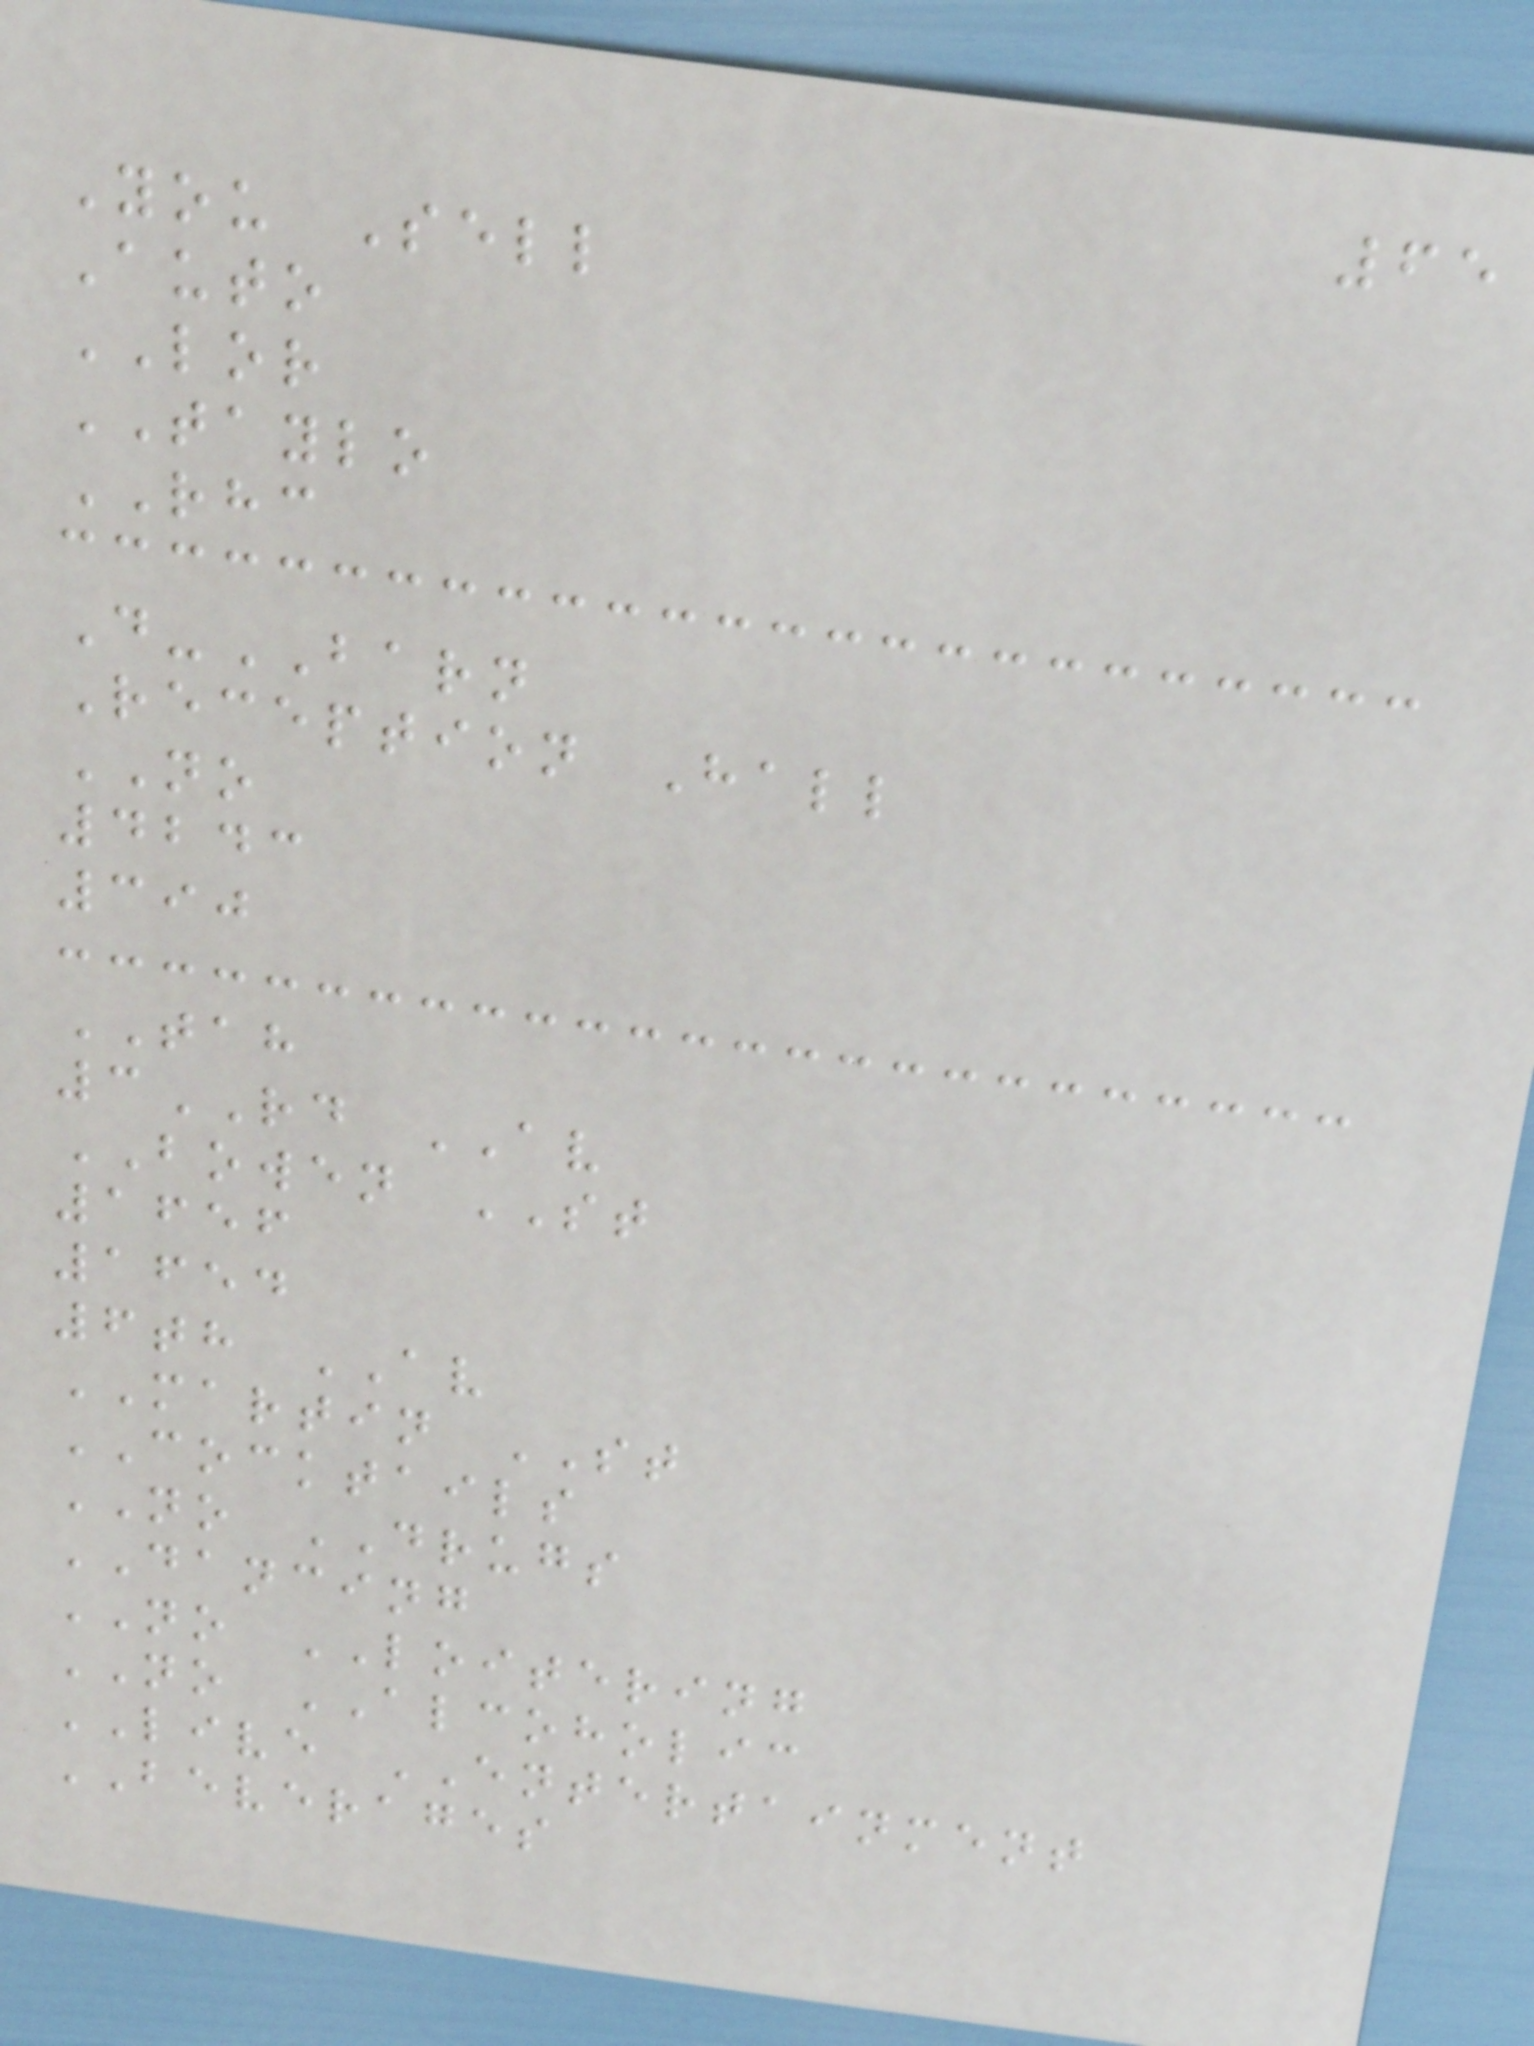65
You Sell
Auto
LOR
TAYLO
RHC
D-BARN
Reception Hall
NO
4243
390
TAH
3RD AV
BOWEN ST
1656
1654
6th AV
MARTIN ST
COCKTAILS
NO DRUGS
DANCING
NO LOITERING
NO ALCOHOLIC
LIVE ENTERTAINMENT
BEVERAGES
